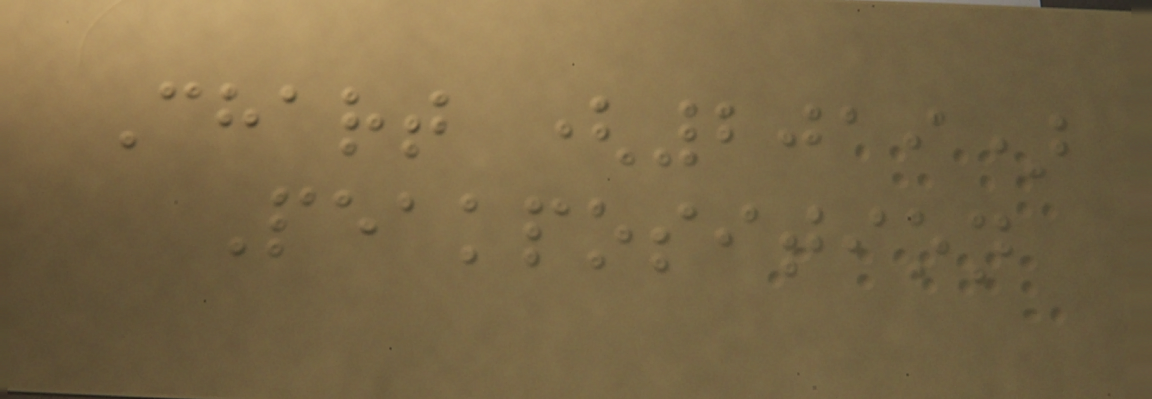Chart (2019)
Peakposition
